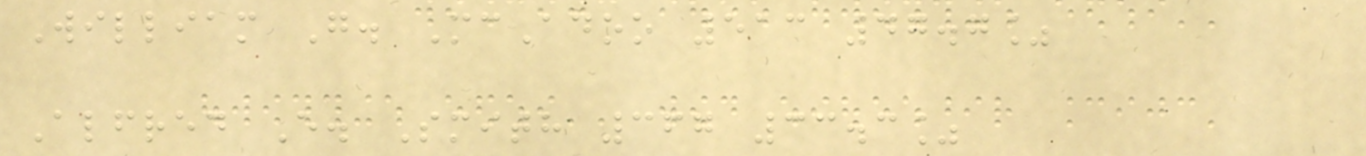William G. McAdoo 513 47.7%
Alfred E. Smith 367 33.3%
